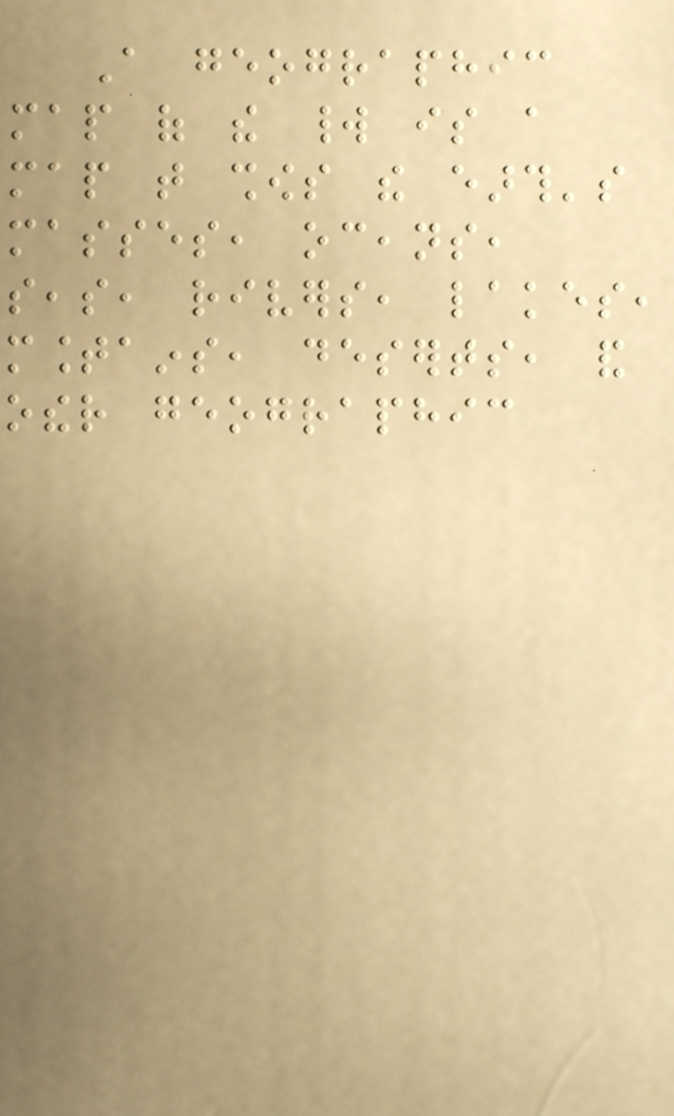A geographic
map of the world is a
map that shows the earth's
masses, oceans,
seas, rivers, lakes,
mountains, deserts, and
other geographic
